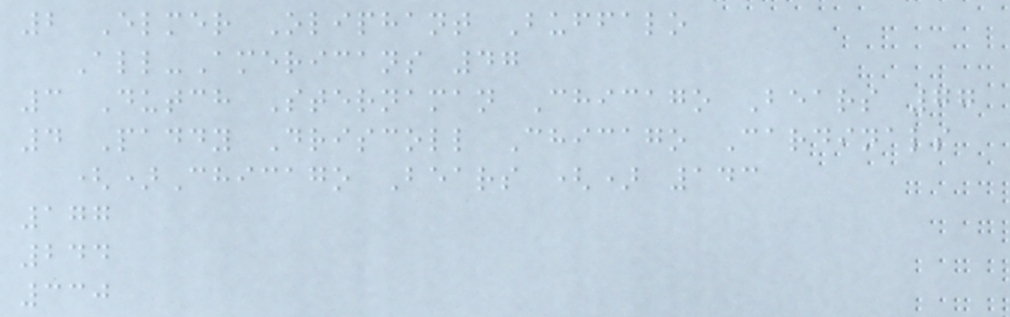2 Elmer Oliphant Buffalo
All-Americans 47
3 Dutch Sternaman Chicago Bears 77
4 Paddy Driscoll Chicago Cardinals
()Chicago Bears () 143
177
244
330
